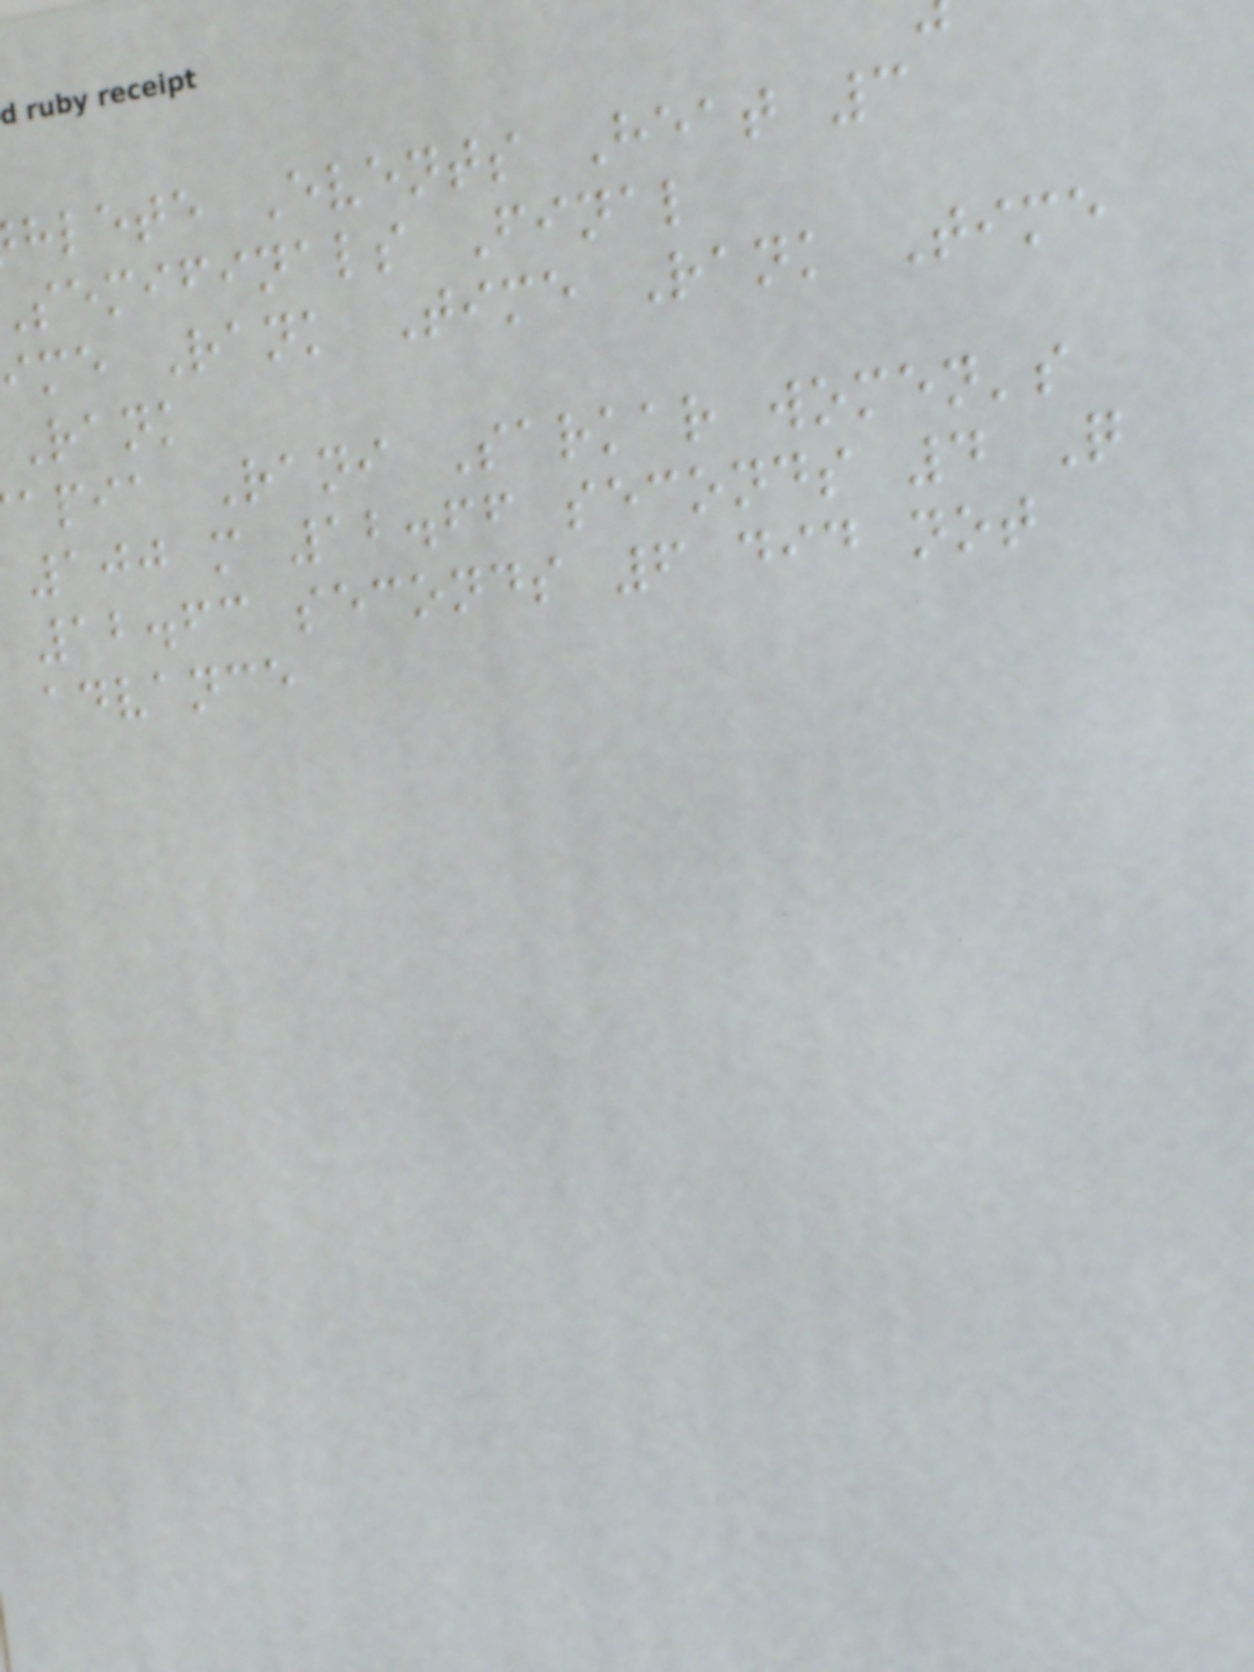hlete Events Heat 3
semifinals Final
ime Rank Time Rank Time
Rank
apia Rani Sarkar women's
100 m 12.66 seconds 4 Q
12.63 seconds 6 did not
advance
